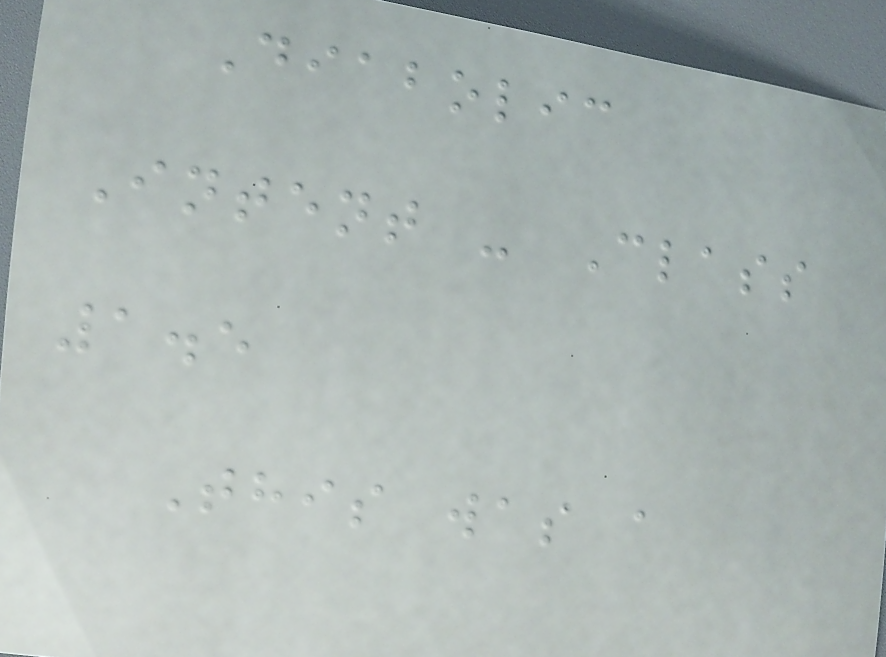Diabolic
Intent - Class
1.5
This was a
